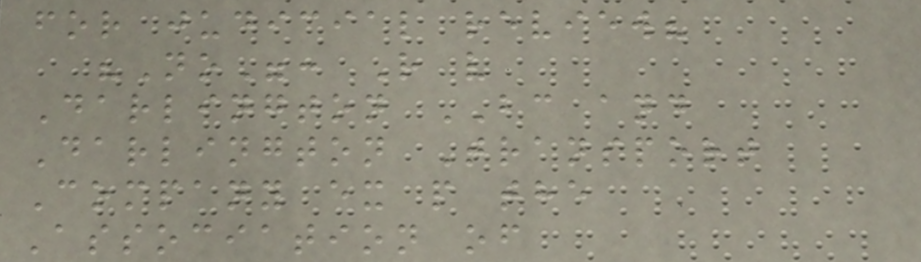for judicial review?
"No": R v
Darlington BC and
Darlington Transport
Company ex p the
Association of
